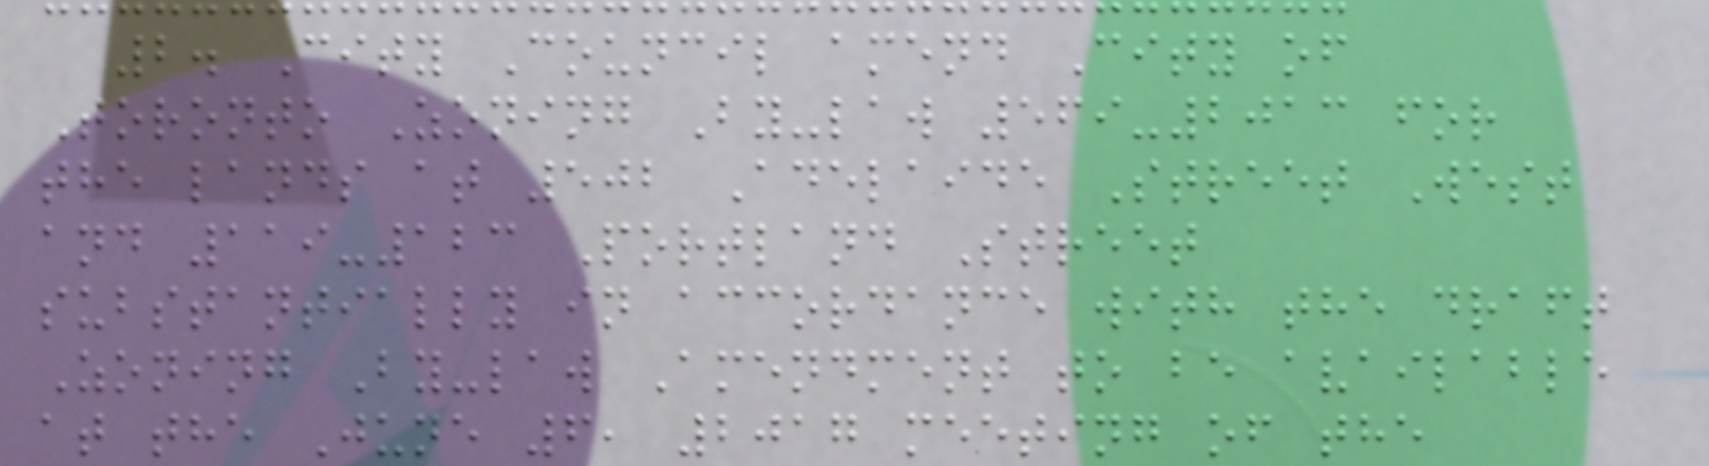2. City Council amend City of
Toronto Zoning By-law 569-2013 for
the lands at 502 Adelaide Street West
and 119-123 Portland Street
substantially in accordance with the draft
Zoning By-law Amendment to be available
at the June 6, 2017 meeting of the
